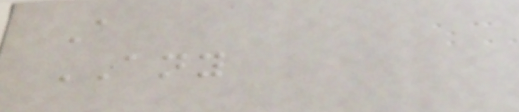A
ANY
